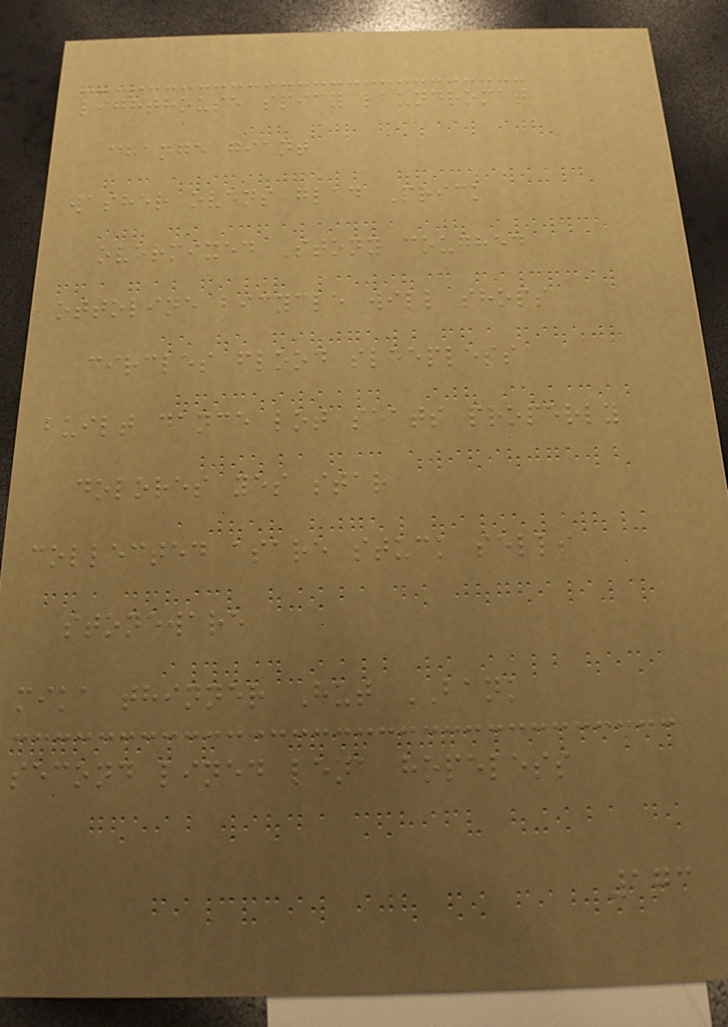lighthouse spicy laundromat
change giant
washer ovens glad Prick
overmixed Stony coughed
ottoline bicycle will shops
circles flood sleepless
built dance lot seats properly
dolores yes star
collected asare stuck sells
stoneware
mika thinner Hut BANK
second lined lena hopeless
173
